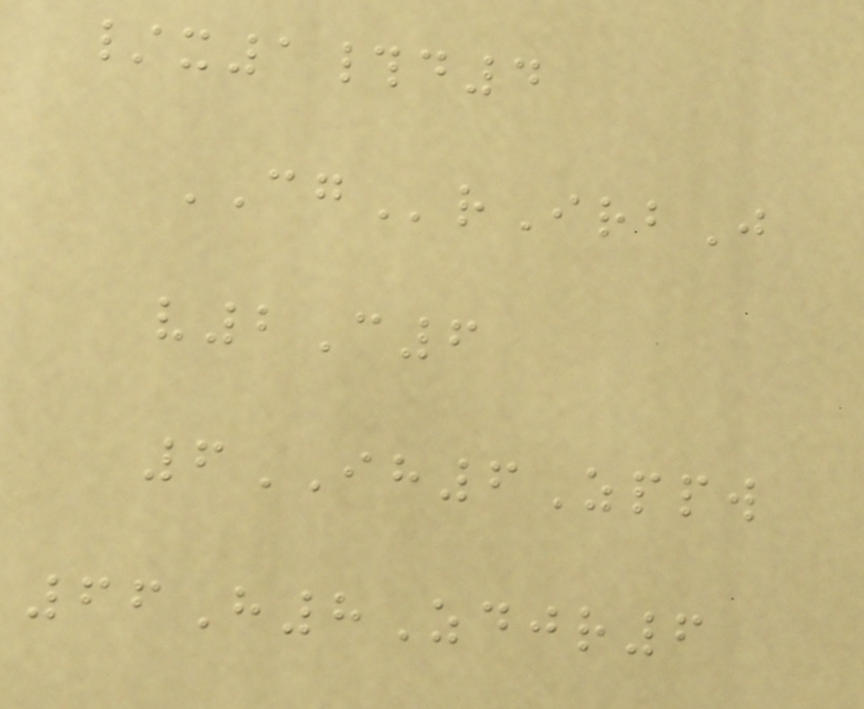/x1#d4
CGrIrbJ
v2C6
6IH6Zppw
66H8Zdjr6
